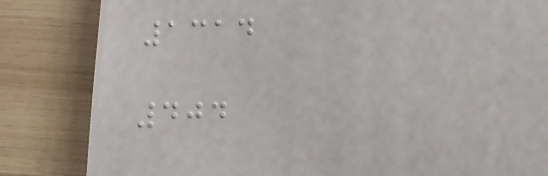1314
404
